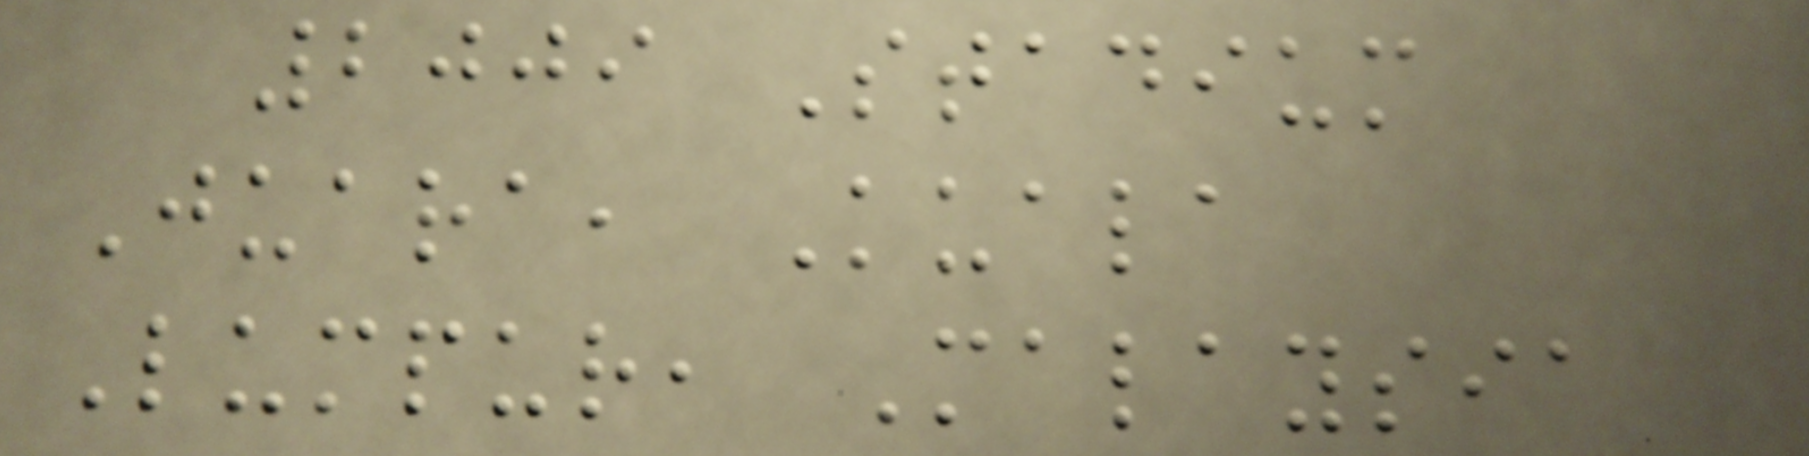2009 Stadium
Juara, Kuala
Lumpur, Malaysia
